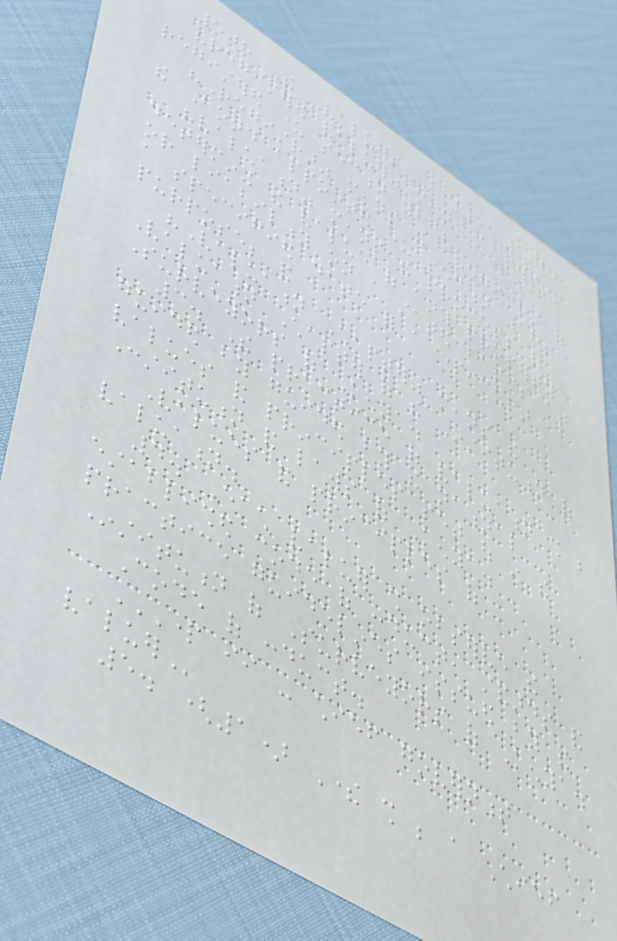508 The Valuers Bill, 2022
"registered valuer" means a person
registered under section 27;
"Registrar" means the Registrar of
the Board appointed under section 18;
"valuation" means the process of
determining the value of any property
or liability on a stated basis at
a specified date for a particular
purpose; and
"Valuation Chapter" means the
Valuation Chapter of the Institution of
Surveyors of Kenya.
3. The practice of valuation shall be
guided by guided by the national
values and principles set out in the
Constitution and laws of Kenya.
Values and principles of
valuation.
4. Each valuer shall observe the
established code of conduct, standards and
practice guidelines issued by the
Institution of Surveyors of Kenya.
Code of conduct.
PART II - CHIEF GOVERNMENT
VALUER
5. (1) There shall be a Chief
